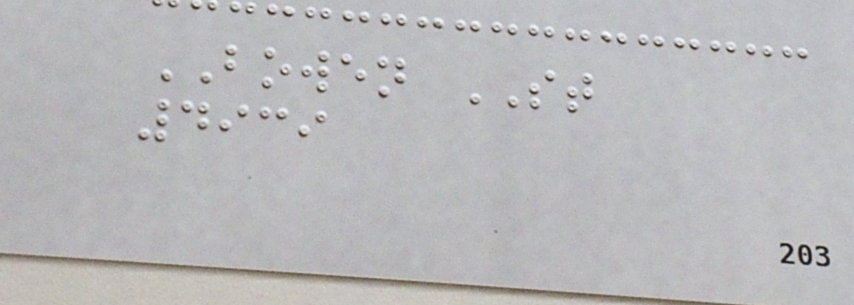BOWEN ST
4939
